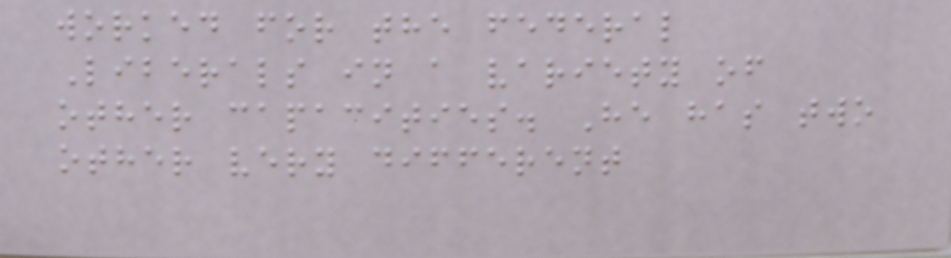worked for the federal
Liberals in a variety of
other capacities. He has two
other very different
